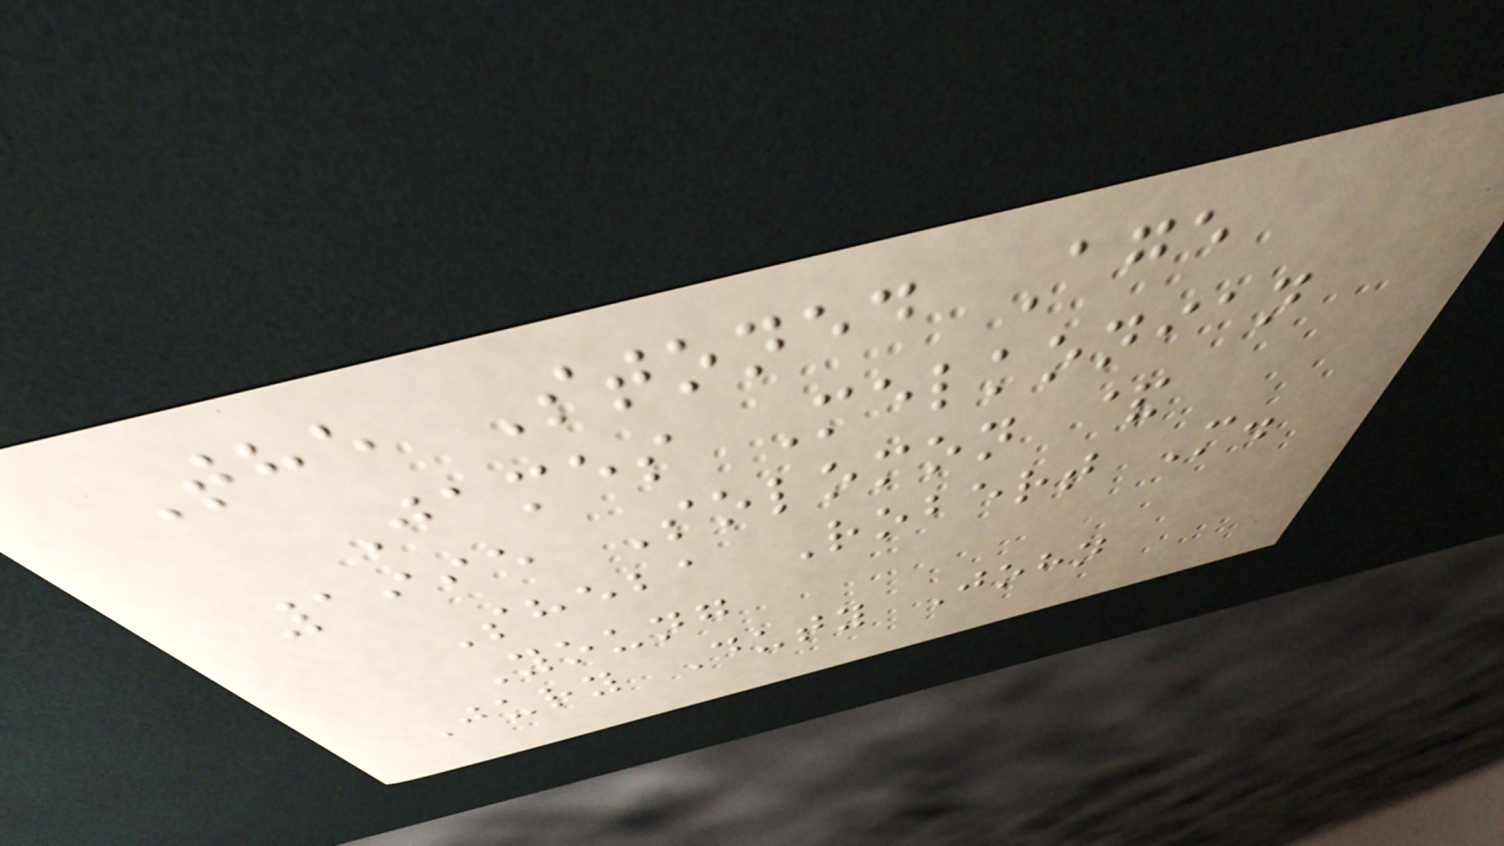The Stoned Age
James Melkonian
1995 Solomon &
Sheba Robert M.
Young
Jury Duty John
